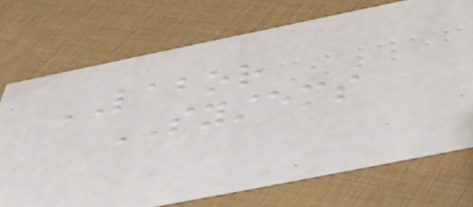LABOR
SYSTEMS
